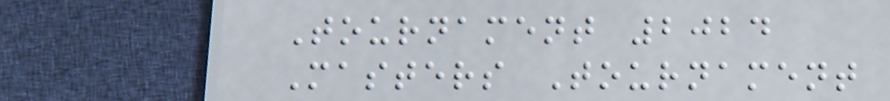Tournament 2024
Masters Tournament
